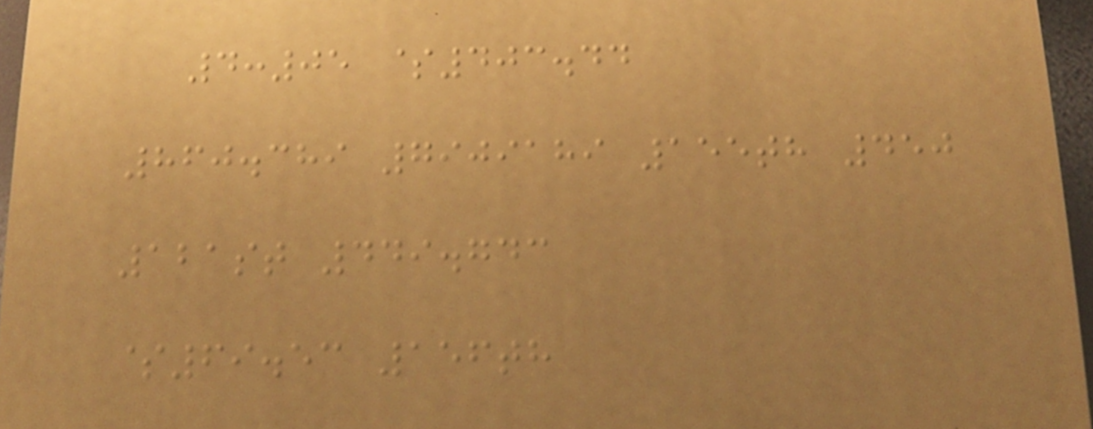4:05 $403.44
860.389 7909189 155th 450
121st 449.743
$69.53 156th
